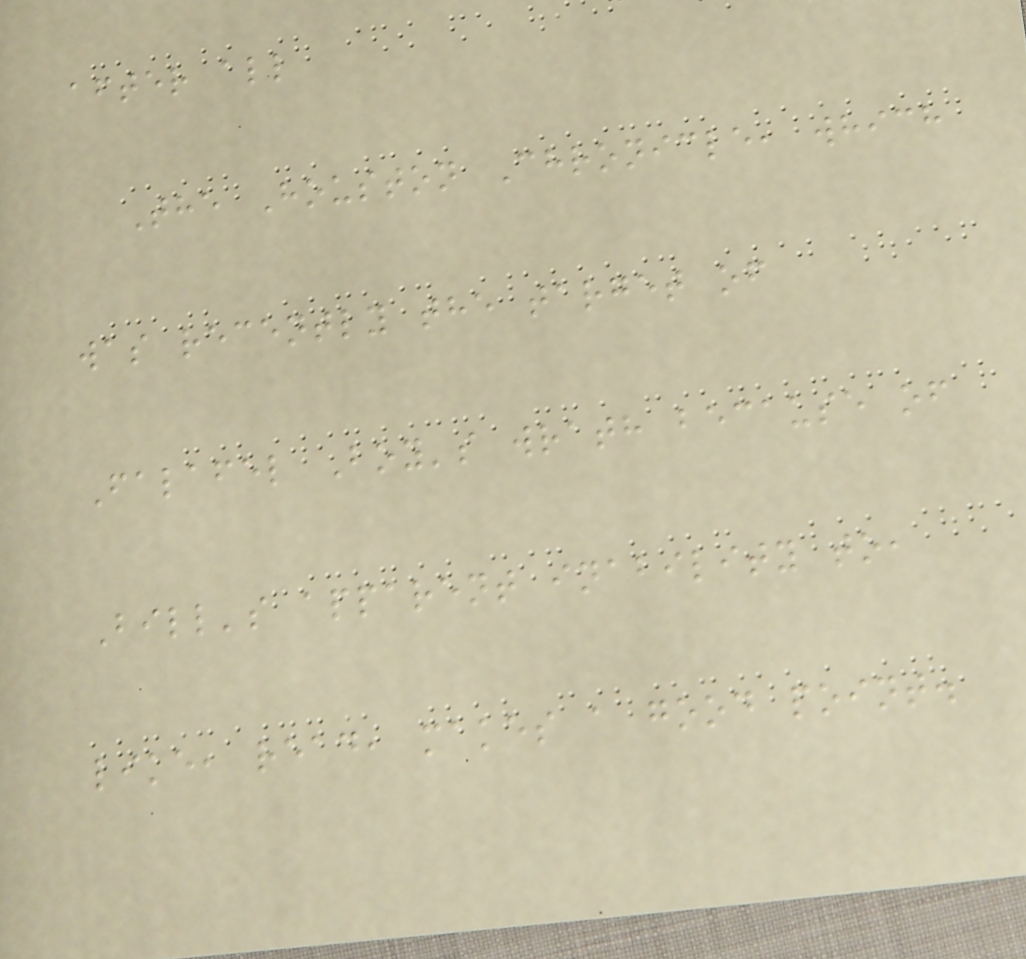after all
The Houston Chronicle, which
was recently the target of
Falafel Boy's wrath because of
Bill's apparent inability to,
like, read, makes a good point.
